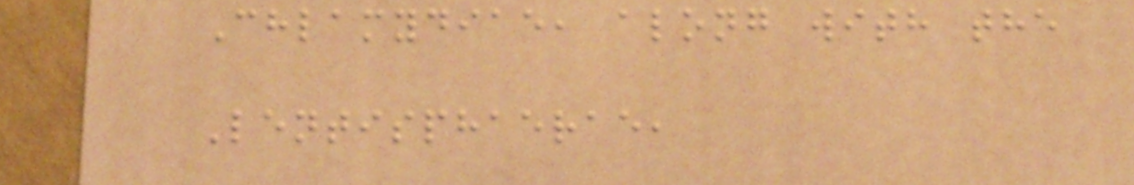Chlamydiae, along with the
Lentisphaerae,
